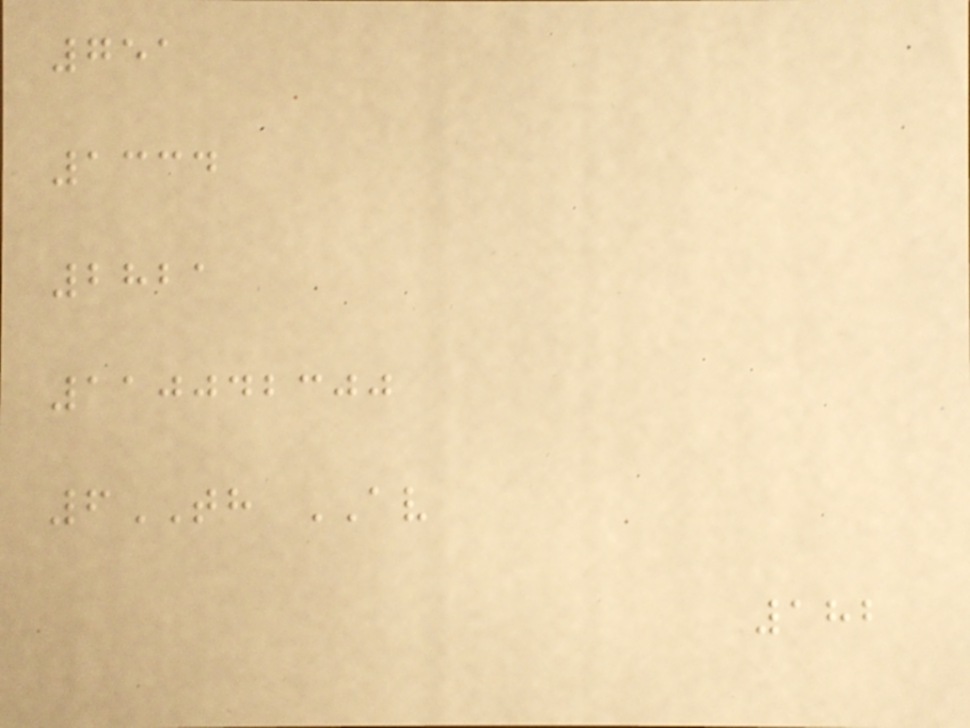751
1334
2821
110042300
6TH AV
182
